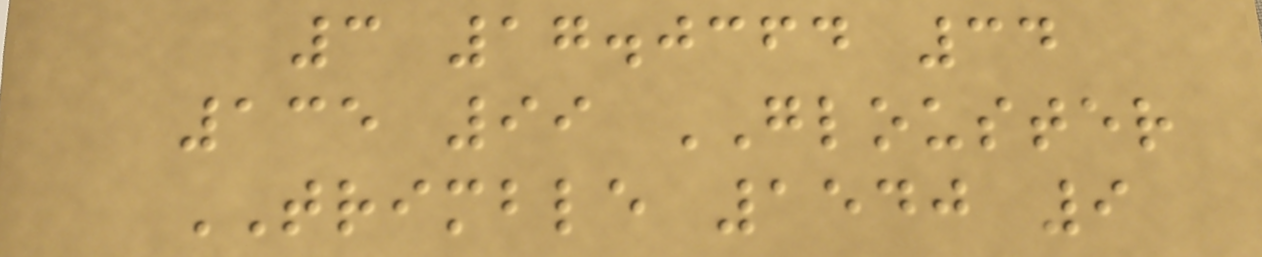3 17.0364 34
135 99 GLOUSTER
TRIMBLE 1540 9
